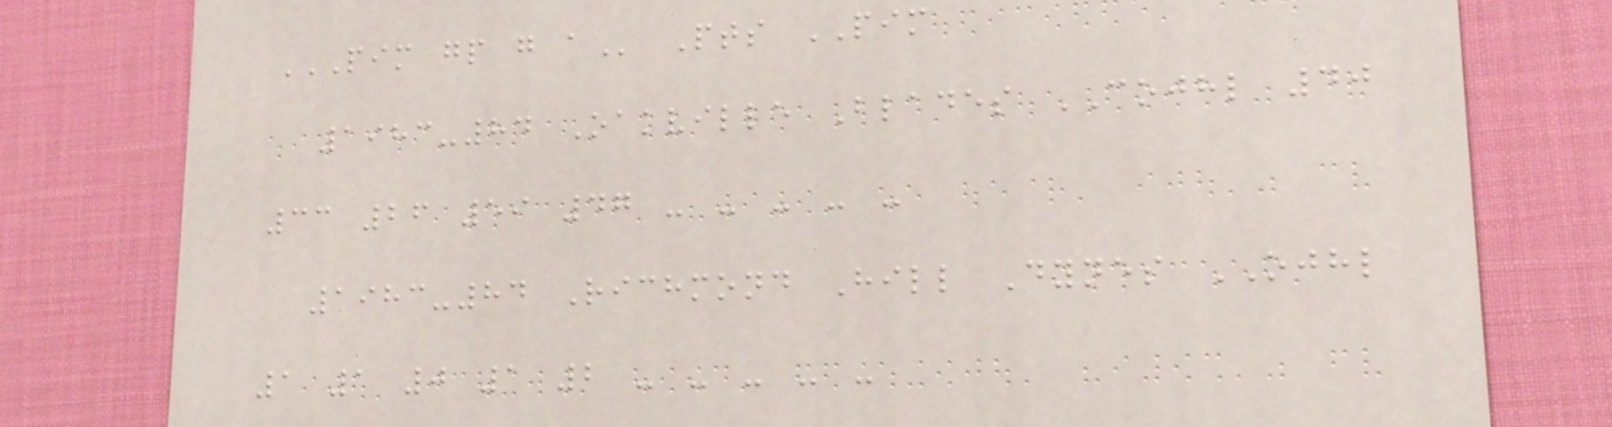PIM GP G A Pts PIM
1983-84 Oakville Blades COJHL 40
33 26 59 47 - - - - -
1983-84 Richmond Hill Dynes OJHL
1 1 0 1 2 - - - - -
